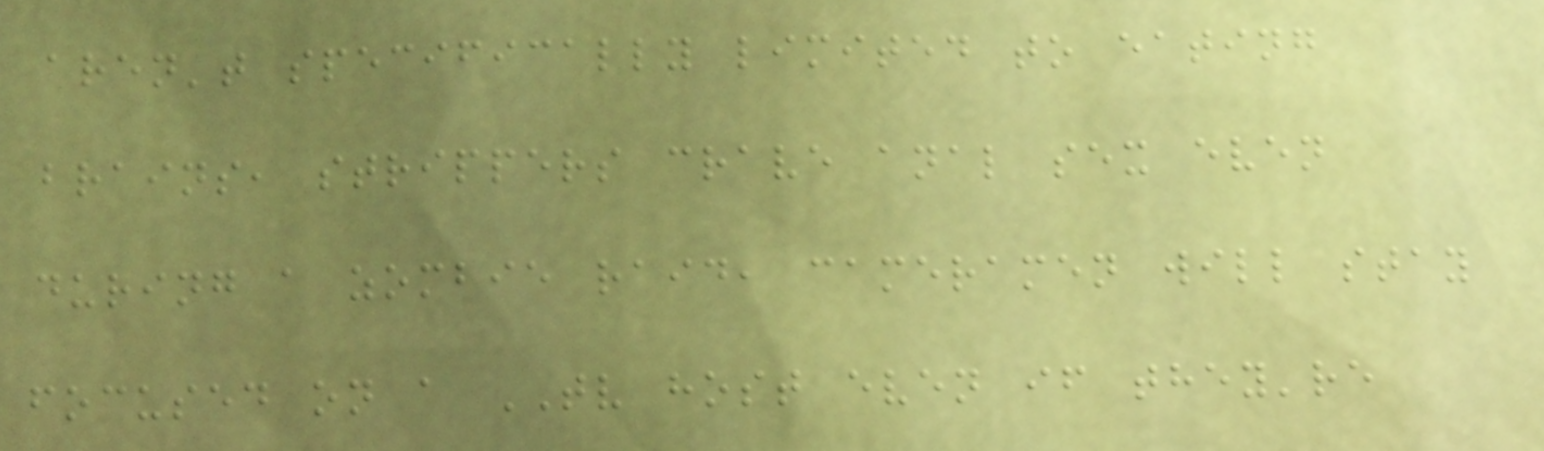aren't specifically limited to eating
brains, strippers crave anal sex even
during a zombie raid, cameramen will stay
focused on a TV host even if they're
